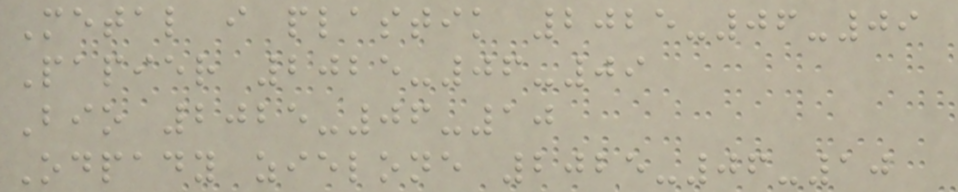Metal i plastik 2025-06-09
Papier 2025-06-09
Bio 2025-06-10
Odpady zielone 2025-06-10
